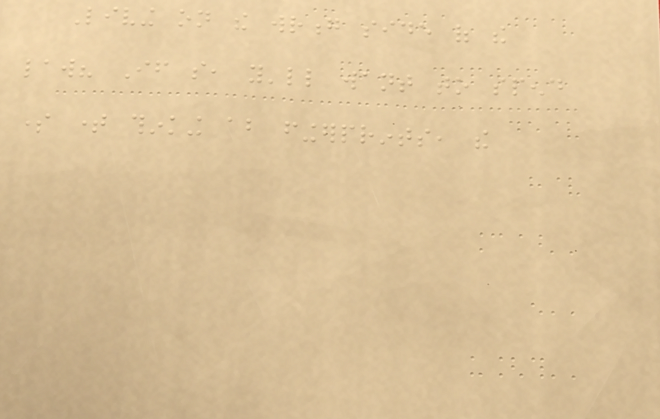Living on the wrong side of the
law? If so, you'll want to spend
some time thinking about fingerprints, the
